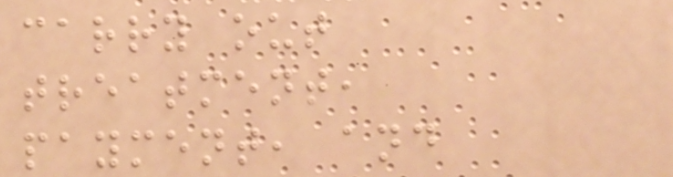carry out
treatment,
payment, and
